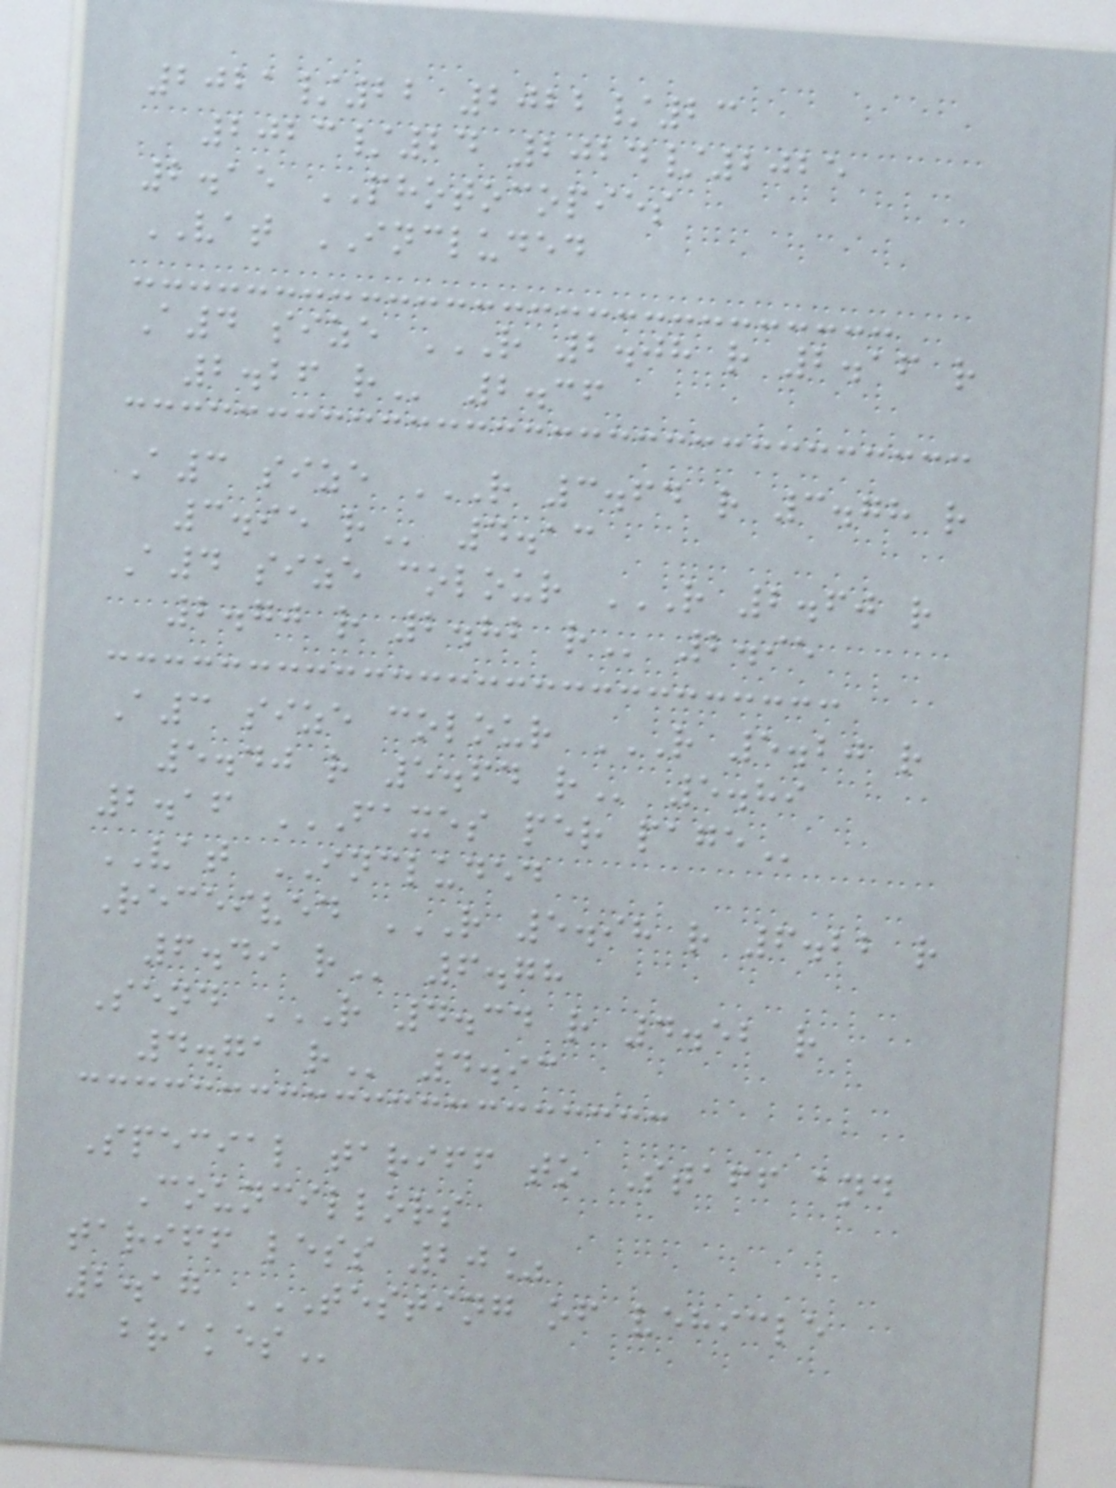2021/22 2022/23
2023/24 2024/2025
2.15 PHOTOCOPIES
VAT INCLUDED
A4 size R 2.08 R 2.16 R
2.26 R 2.36
A3 size R 3.64 R 3.78 R
3.95 R 4.13
A4 size colour R 2.60 R
2.70 R 2.82 R 2.95
A3 size colour R 5.20 R
5.40 R 5.64 R 5.89
2.16 FAXES PER PAGE
VAT INCLUDED
Received R 5.98 R 6.22 R
6.49 R 6.78
Send R 4.34 R 4.52 R
4.71 R 4.93
Special tariff to Staff and
Councillors
tariff less 20%
2.17 TESTING OF VEHICLE
BRAKES
